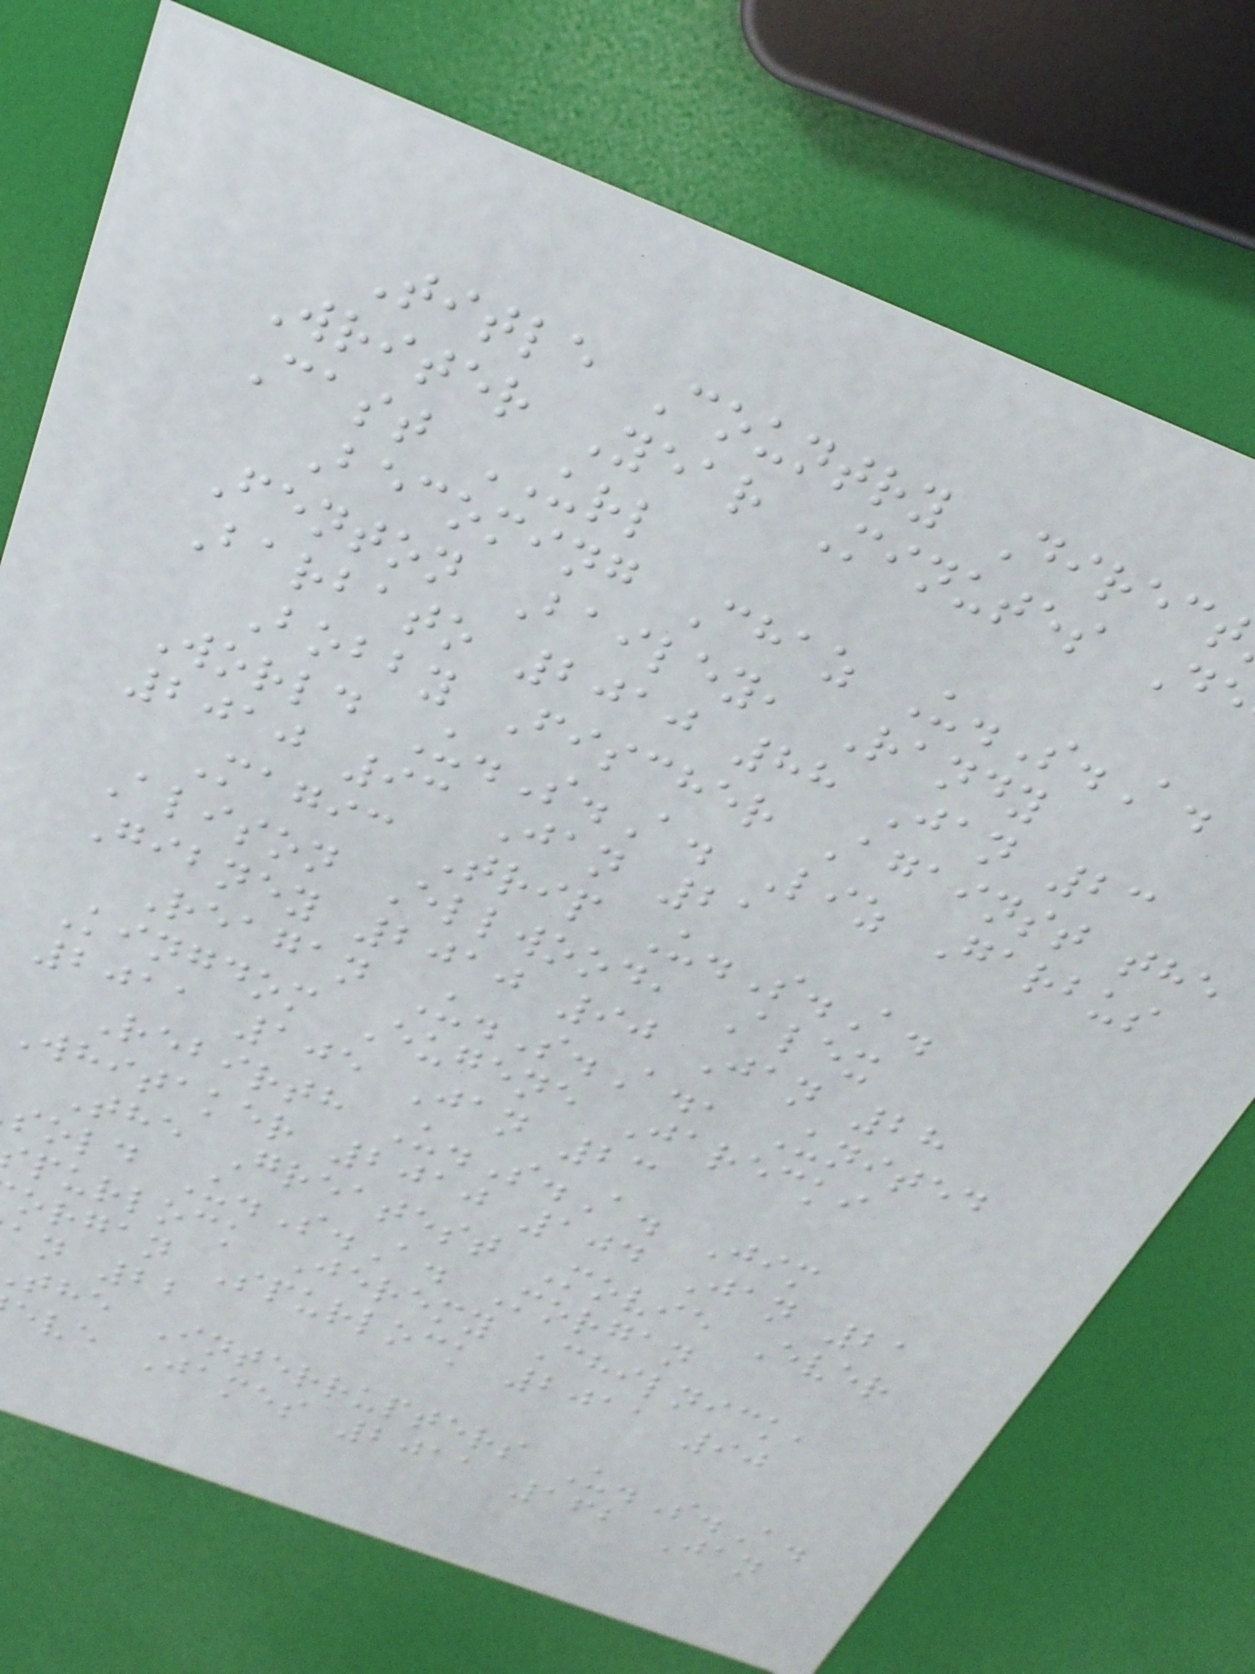Title Country Direct
Writer Year Minutes De
Cast URL
Becoming Chaz U.S.A.
Fenton Bailey, Randy
Barbato 2010 88 Jan 23
Bobby Fischer Against the
World U.S.A. Liz Garbus
2010 93 Jan 21
Magic Trip U.S.A.
Alison Ellwood, Alex
Gibney 2010 90 Jan 28
Reagan U.S.A., United
Kingdom Eugene Jarecki
2011 105 Jan 23
Rebirth U.S.A. Jim
Whitaker 2010 104 Jan 21
The Greatest Movie Ever
sold U.S.A. Morgan
purlock Jeremy Chilnick,
organ Spurlock 2011 90
an 22
the Interrupters U.S.A.
eve James 2011 162 Jan
